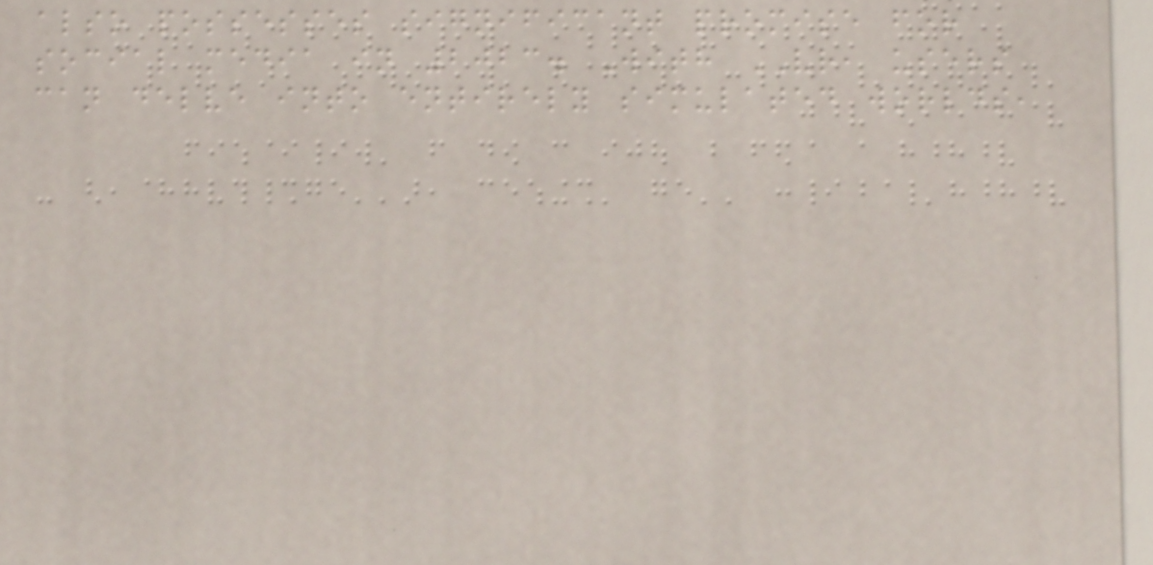also possesses significant promise for
social media in 2023. With VR, users
can delve into entirely simulated worlds,
